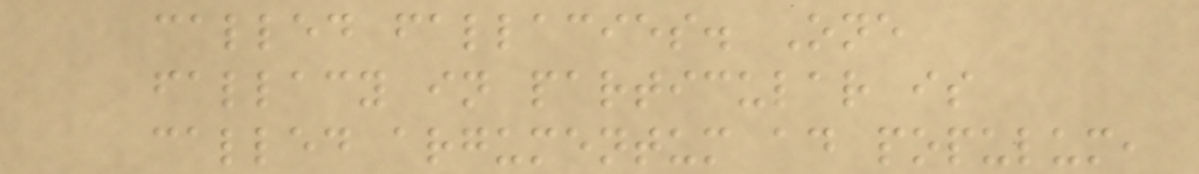called fallacies. One
fallacy in particular is
called argumentum ad populum,
